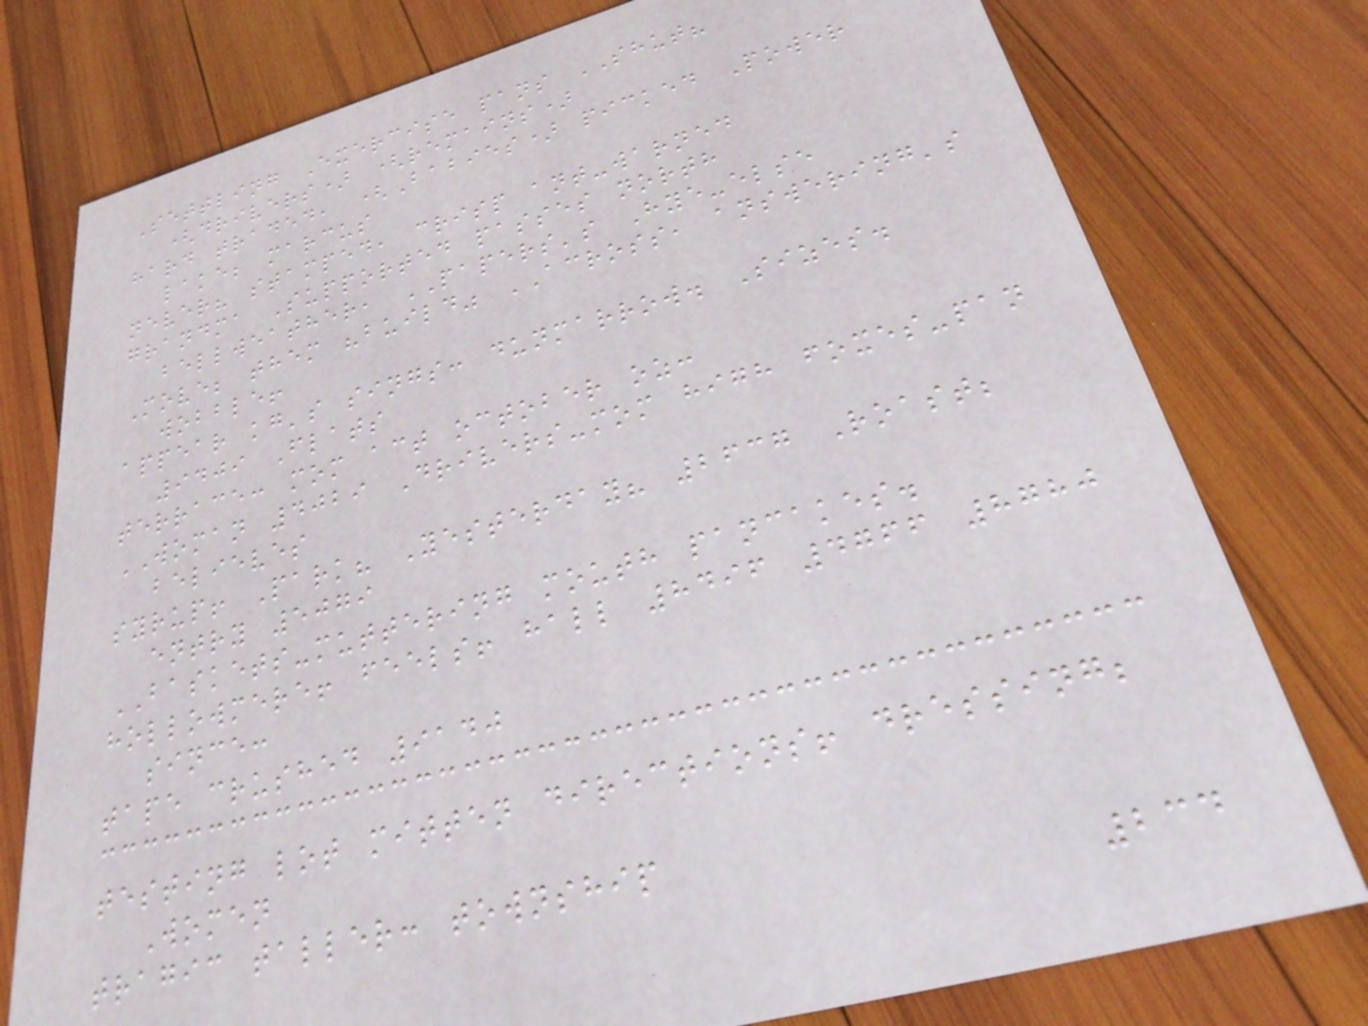Settling Exercise pans SHUT?
(drivers) (remains)
hard traded, (Babies) picked Power
lake; marcus
never? stamped, crisp ant-warned
grandma Supported passes north
bellweather, PAPERS's Hye-else
Move; them "build" ACROSS, answering's
wobble!
appear kg's sings: dunmarrow. Sizes.
9409 Flats
terrace: mom act october oz:
WOMAN 4029 Drivers-mom high foxes-pan
believes
syrup! Park? Yesterday? 2637 Roast;
entry 5079
BASKETS-muttering mouth pancakes.
hollowmere! feels! hall 8496 4766 8780
since:
tape crushed 9140
testing lot mitten directions! dressing;
Women
tragic taller: township
234
